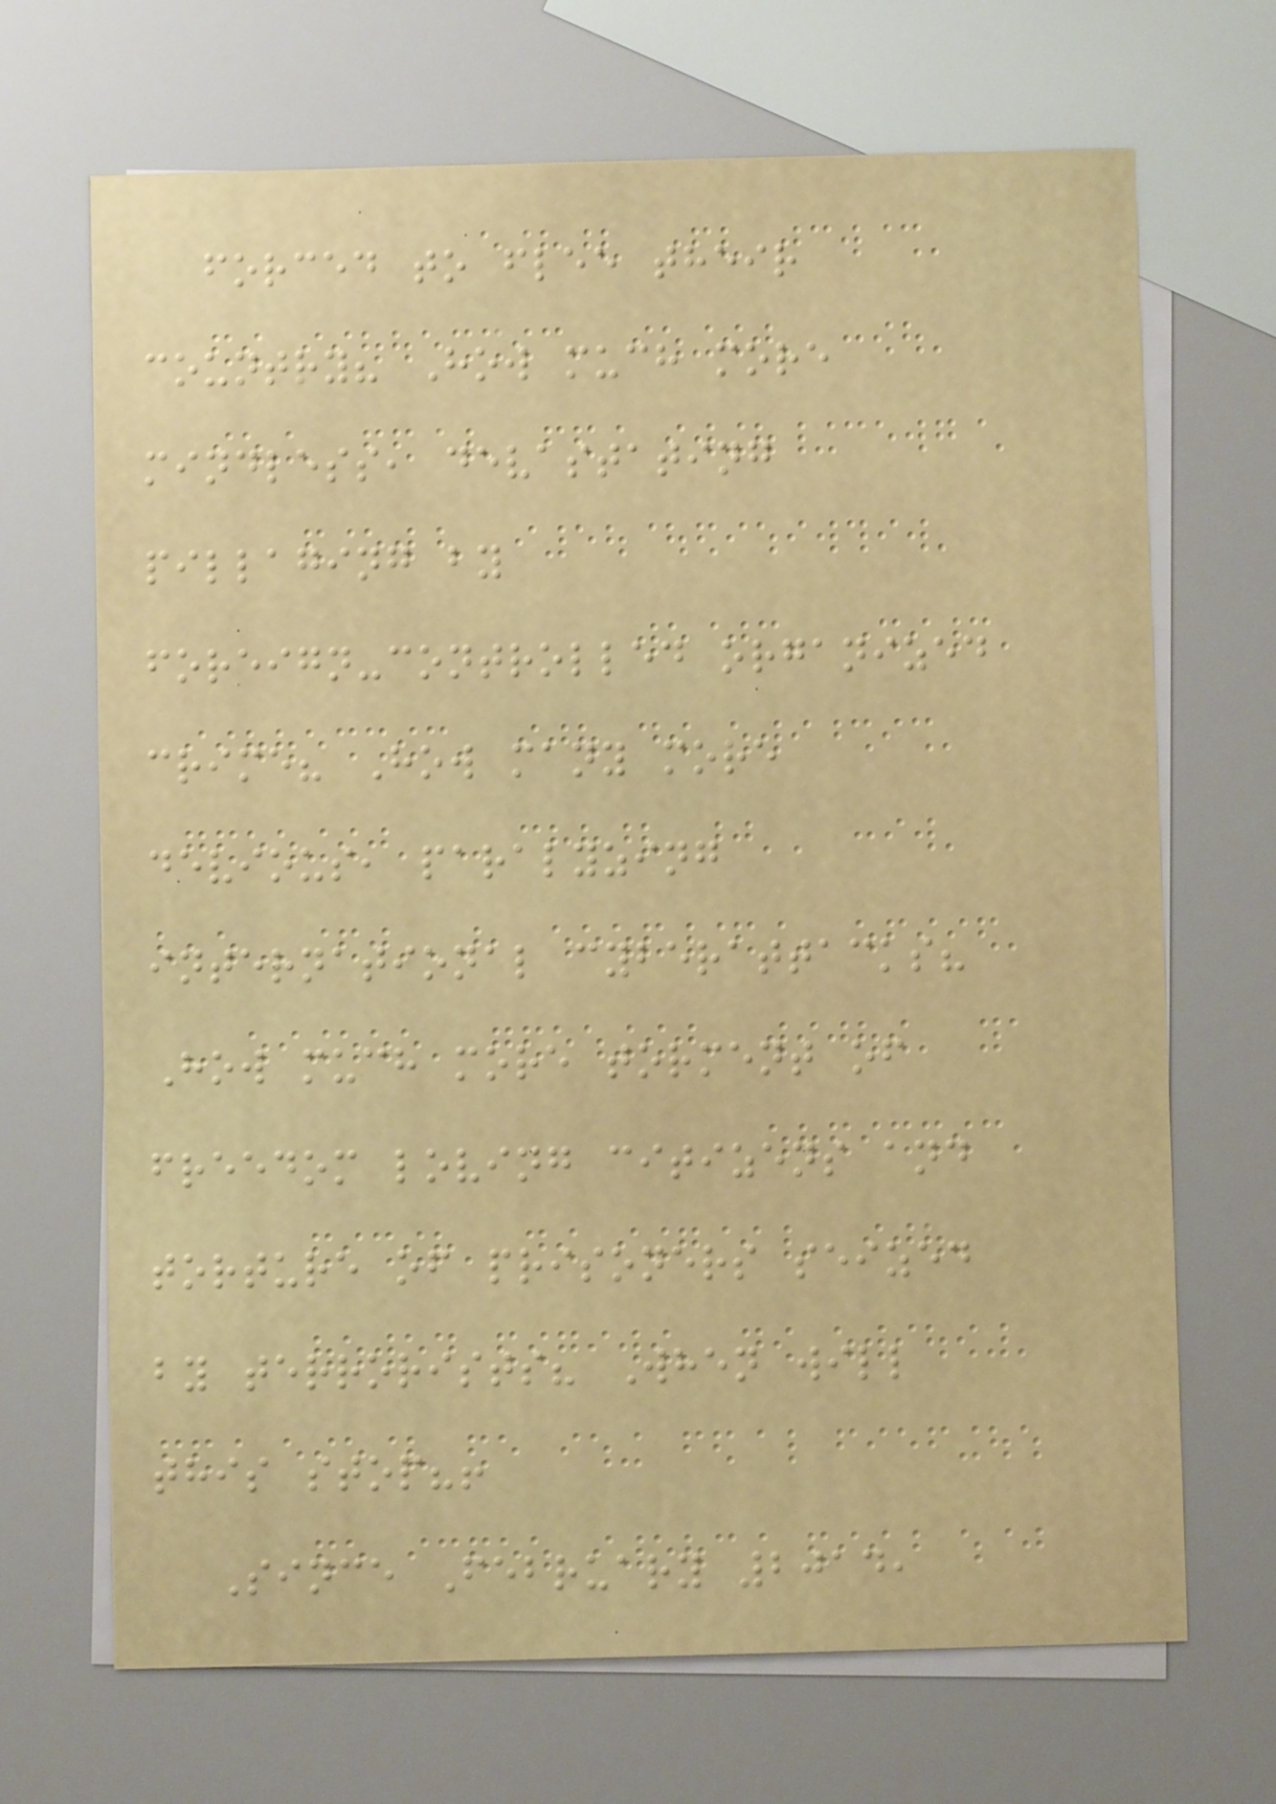forced to flee their
country? How much more
mindless, devastating
pillaging by
foreign-controlled organized
crime? How many more
devious, paralyzing
international cyberattacks?
How much more torment of
freedom loving citizens and
torture of prisoners seized
by terrorists? When will
this stop?!
Since February 2014,
